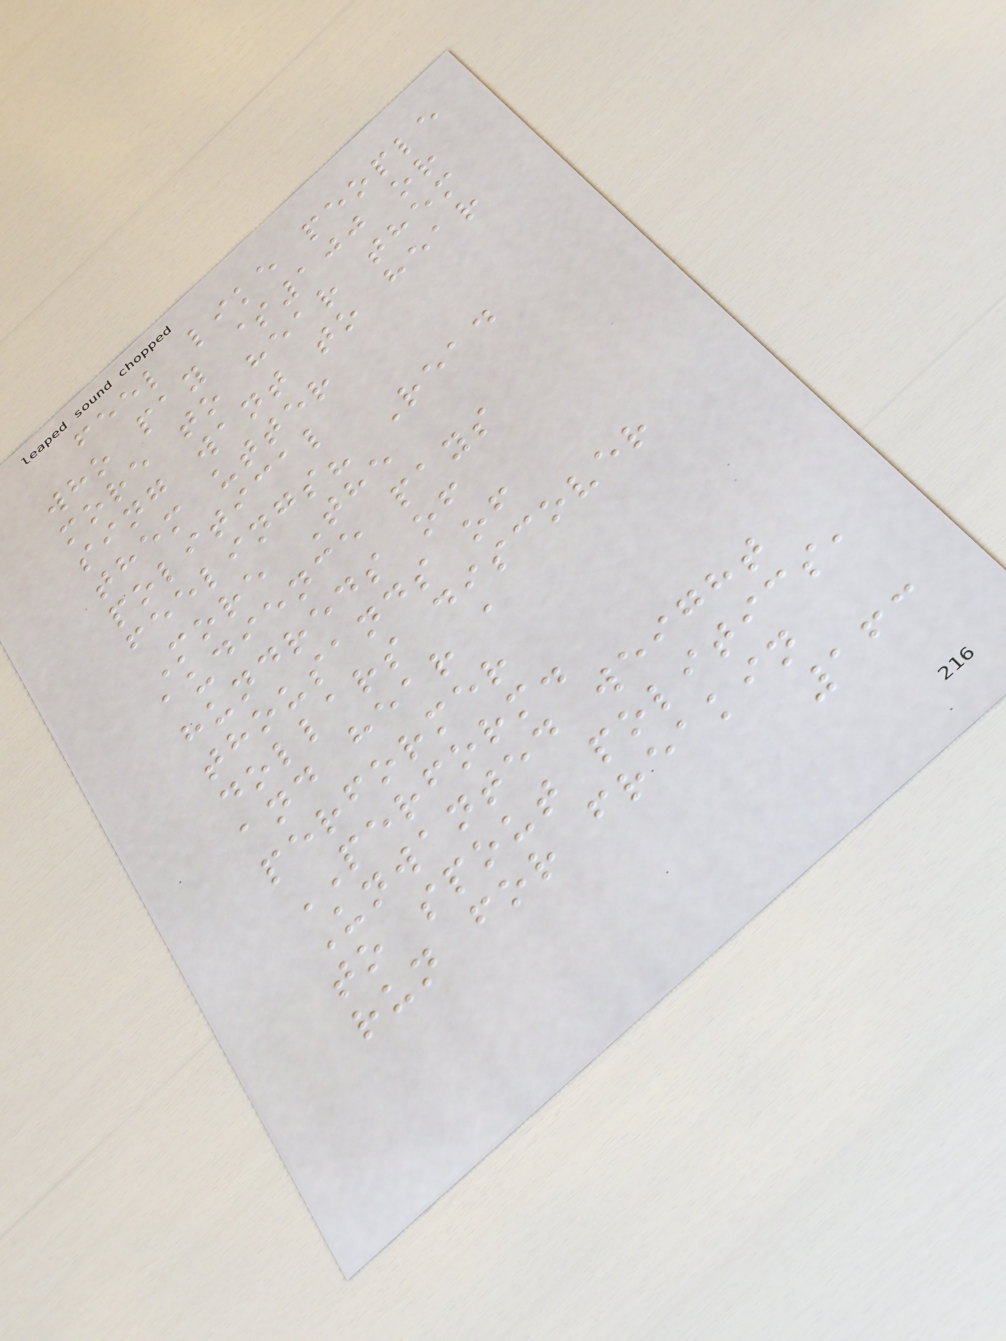feel like people
who pay $100 or
more to hear them
sing want to hear
them utter
political
feelings? Read
More The
audience pays
hundreds of
thousands of
dollars discover
and hear a
performer
PERFORM.
Unwanted weight
to spout politics,
run for freakin
163
